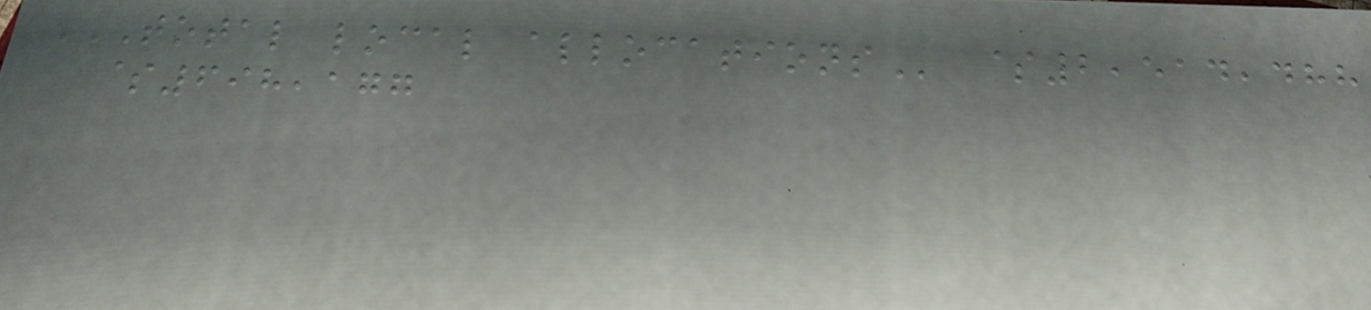TOTAL LOCAL ALLOCATIONS $2,514,488
$698,177
